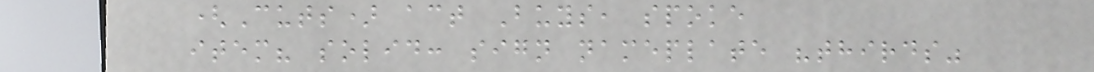(Cuts) act Buys, spoke
item? solid: sign nameplate "thirds"
